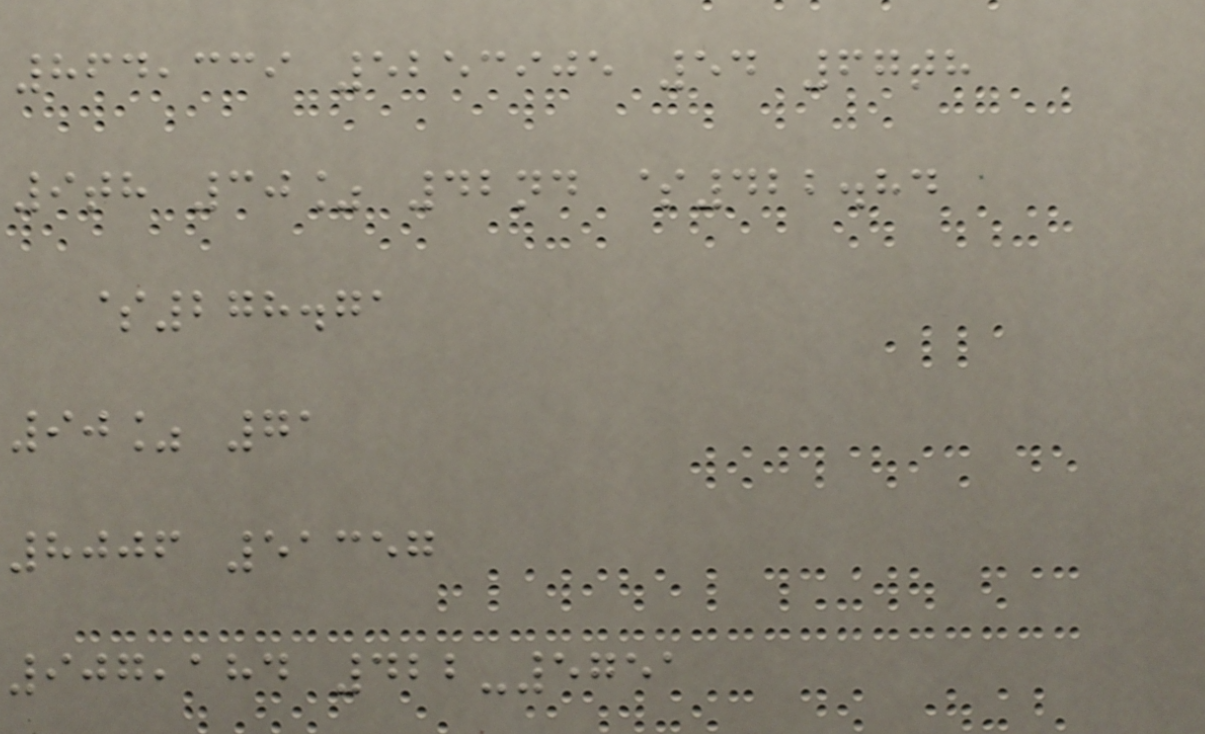864,339 5253905 54 67th
9th 30% 42nd $422.84
$278.71
90% 71
8006 51357
907,184 422-5751
